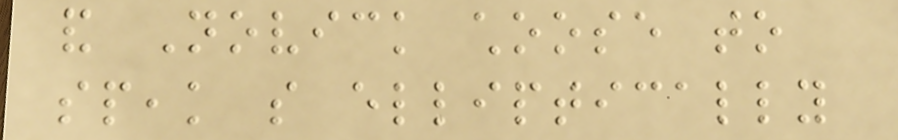and Novick choose to
speak so elliptically
